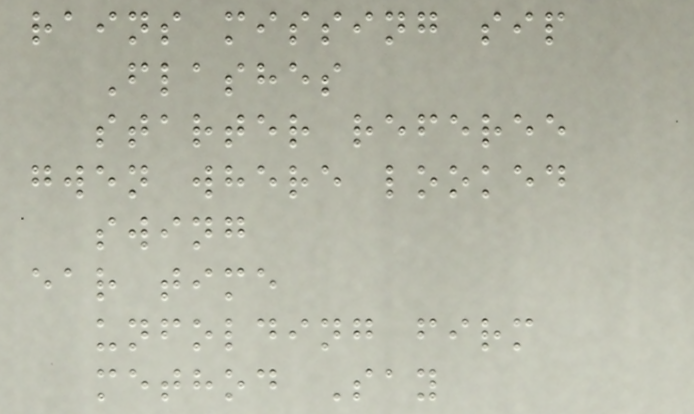rains missing sip
Flashes
starter referee
gwen where looked
swing
ear time
unfolding firm
method Say
